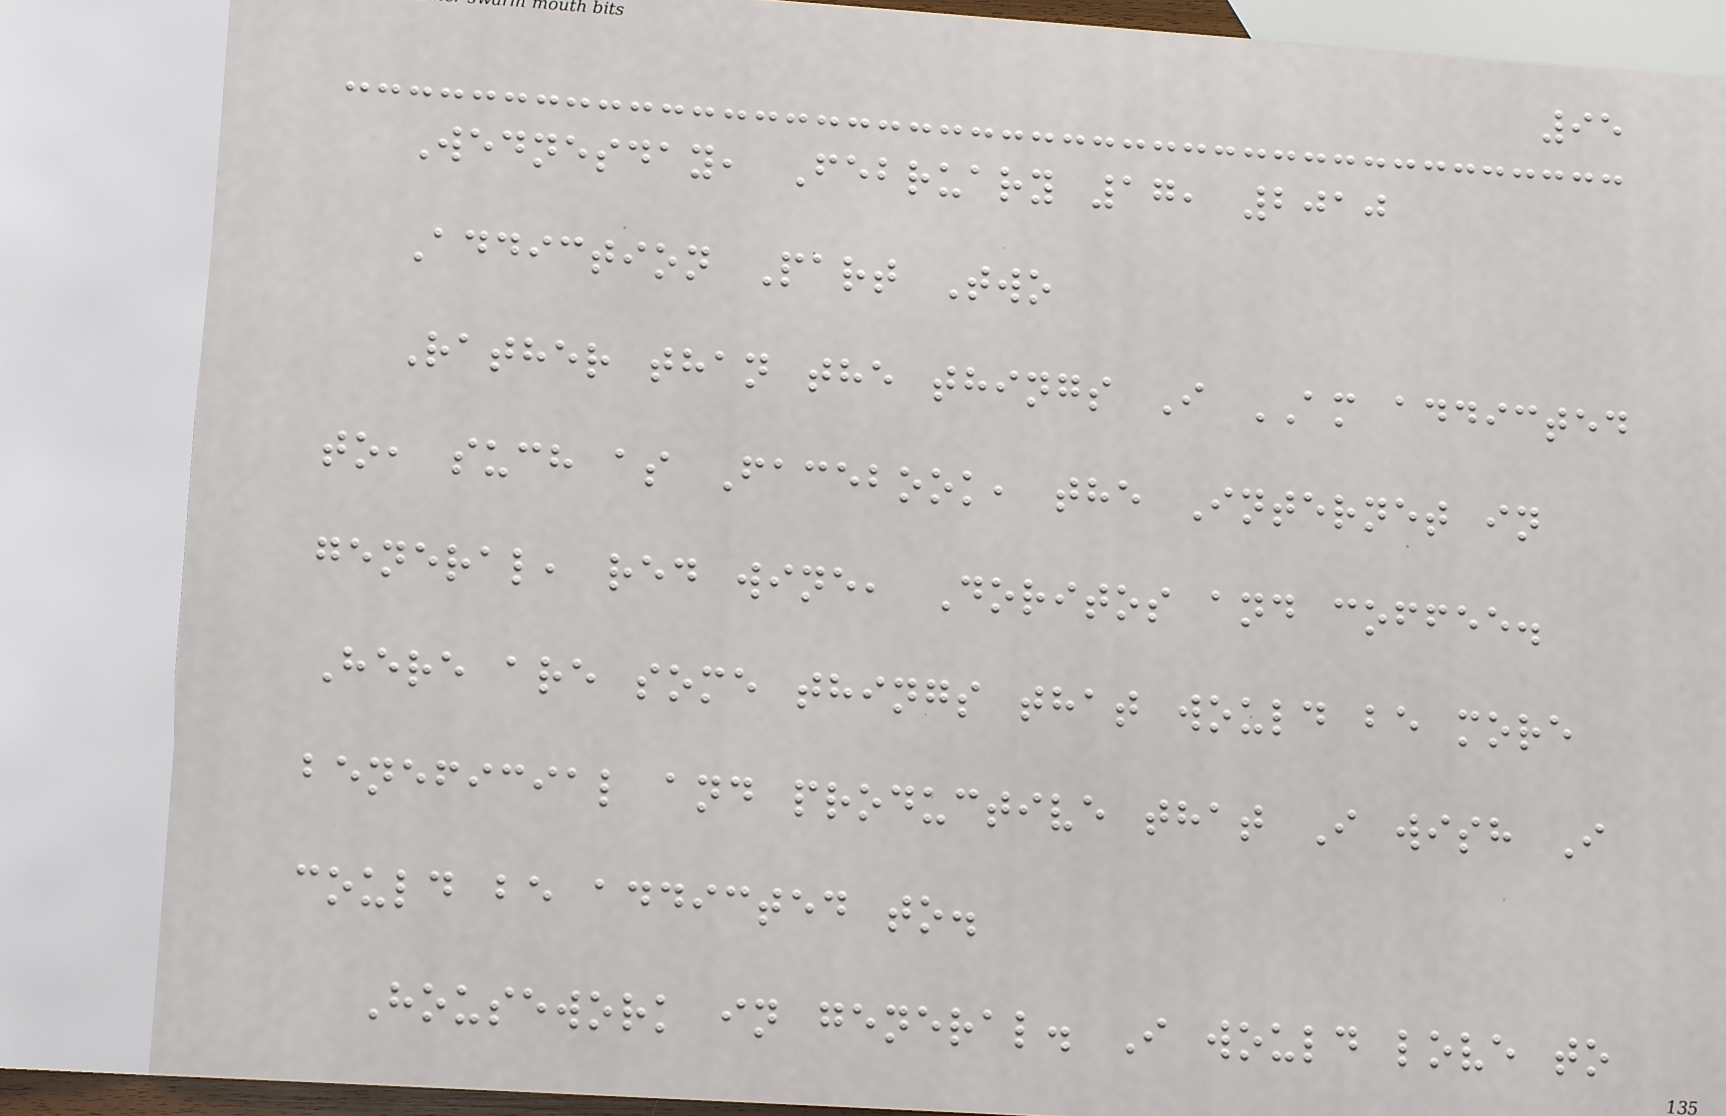95
Wednesday, February 17, 2010
Addiction Part Two
Rather than the things I AM addicted
to, such as Facebook, the Internet in
general, red wine, Doritos and coffee.
Here are some things that would be more
beneficial and productive that I wish I
could be addicted to.
Housework in general. I would love to
